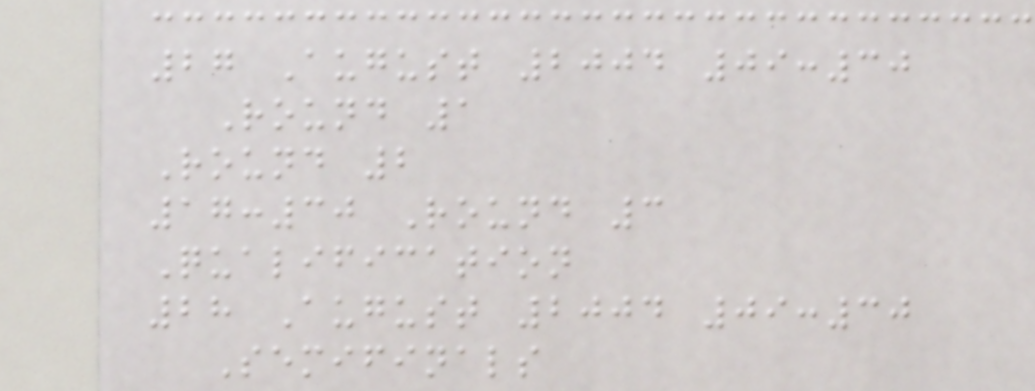27 August 2004 09:30
Round 1
Round 2
17:30 Round 3
Qualification
28 August 2004 09:30
Semifinals
